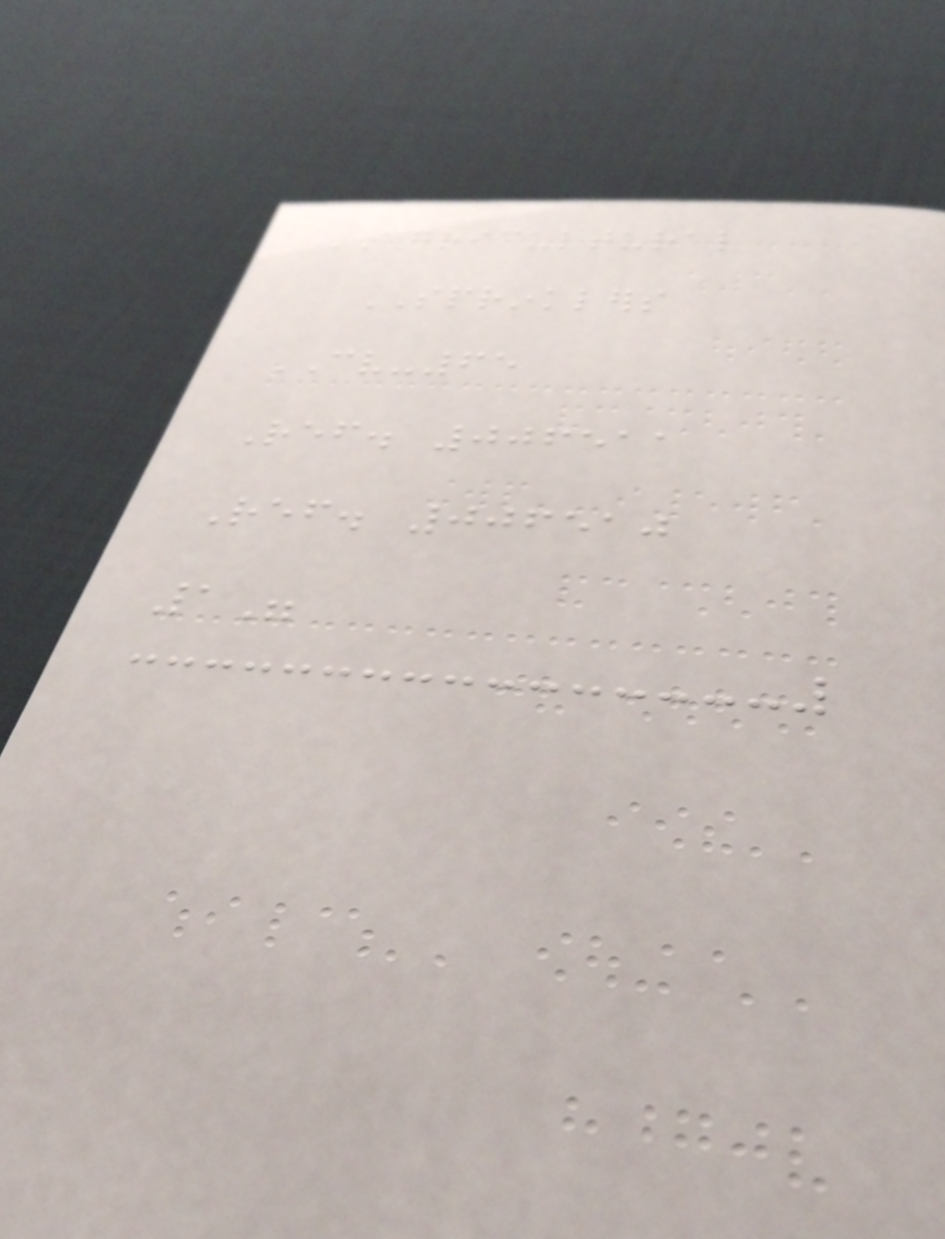AGRICULTURAL
SPRINKLERS
CV-65
Ref. 006511
Ref. 006510
1"
